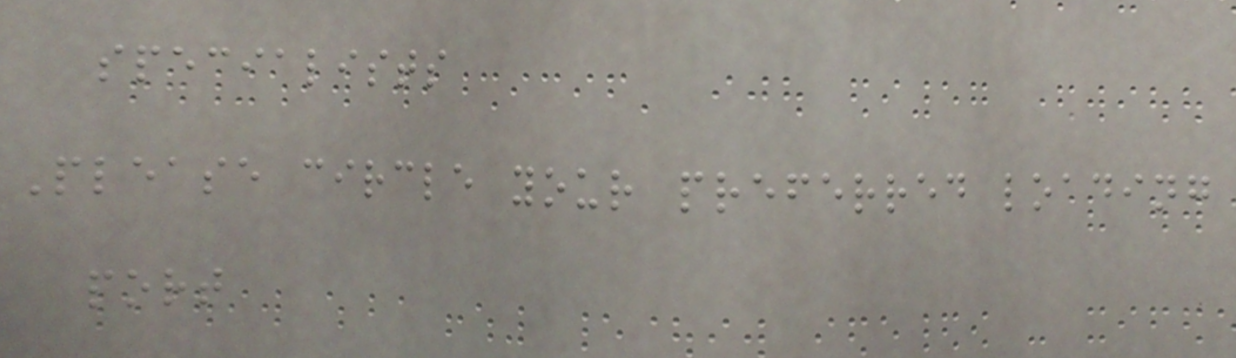specialists
Please circle your preferred loading
port
